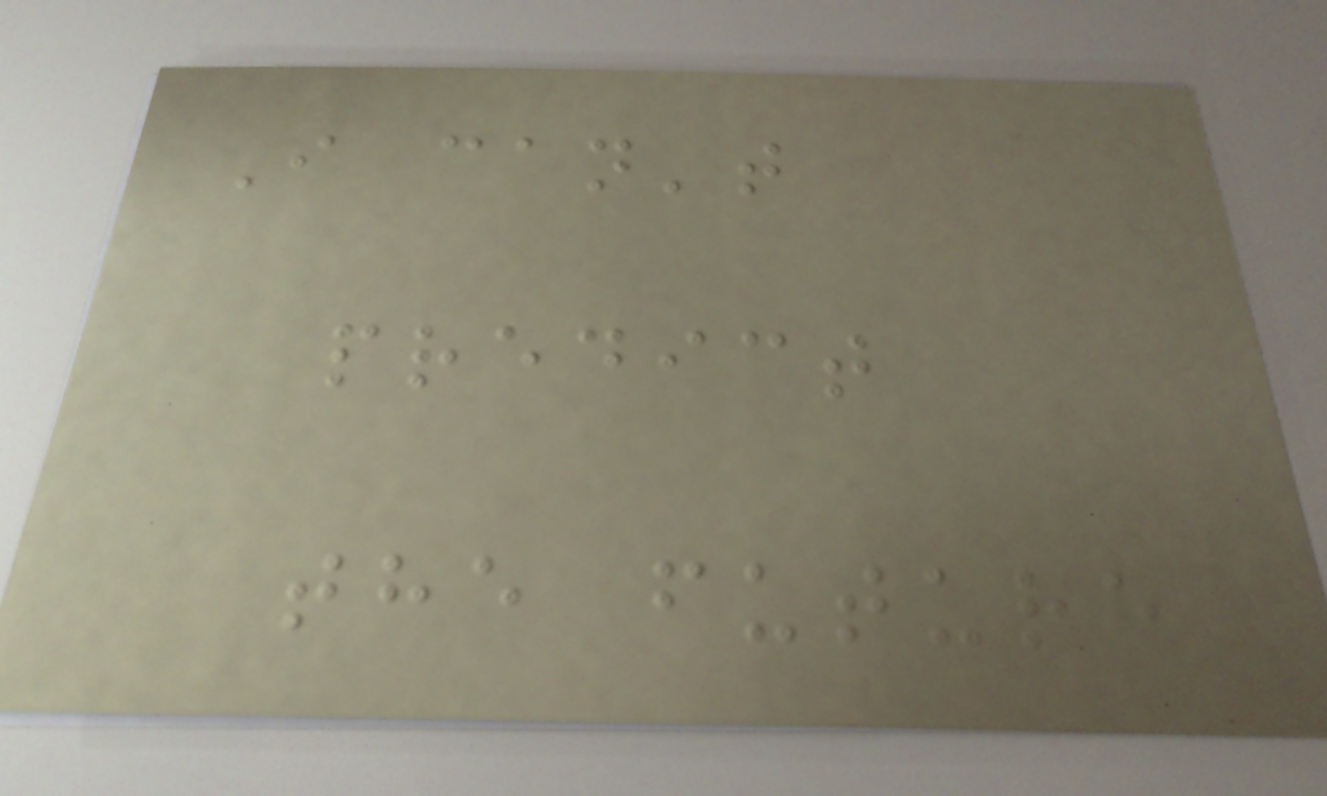I can't
predict
the future
